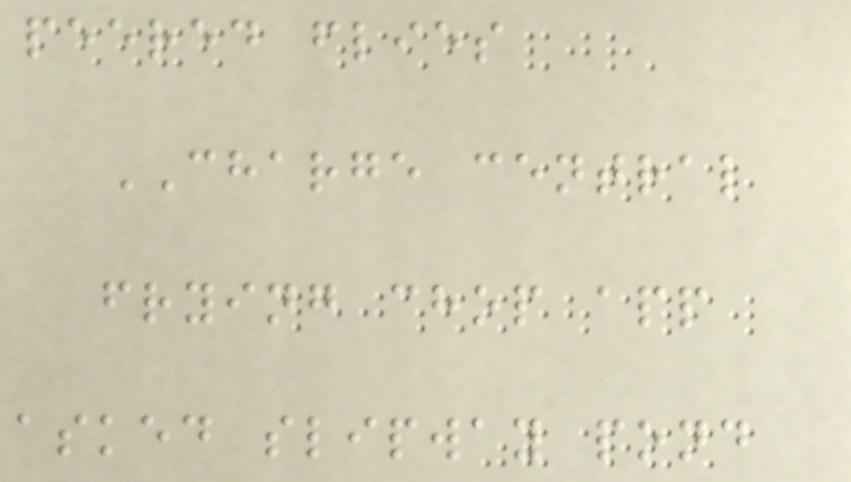peered flies
CHARGE central
frying chop app
asked slipway pond
